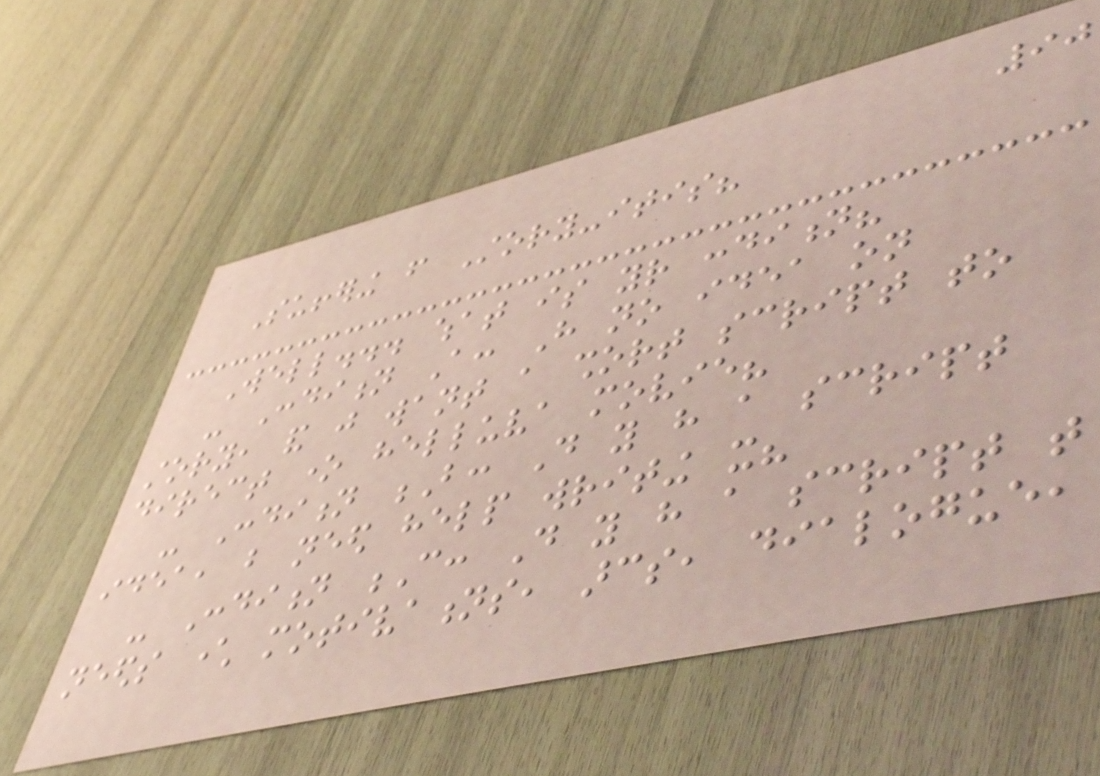90
Suffering from Story-itis?
Well... what is your condition?
- Condition A: Have no idea on
story, and just want a short script to
direct one helluva movie?
- Condition B: Do you have a script
idea, but need help writing it?
- Condition C: Do you have a script that
needs character motivations, arcs, dialogue,
